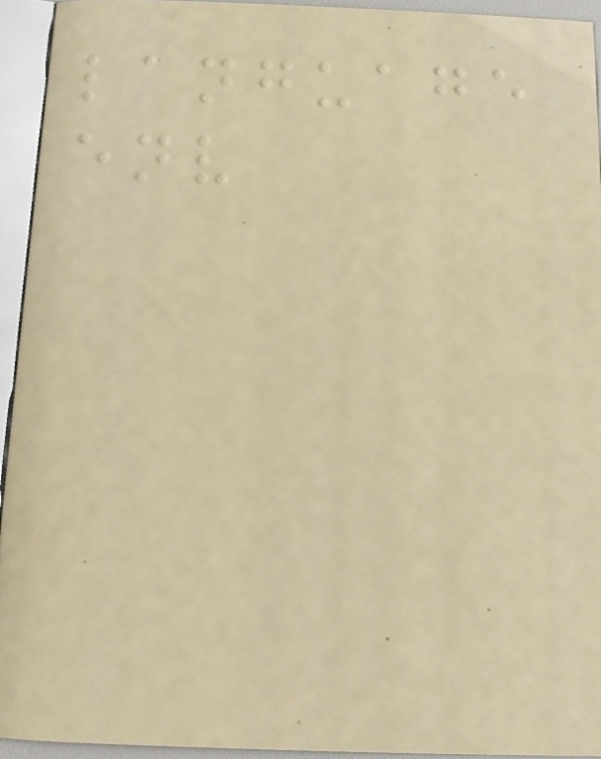language
env
